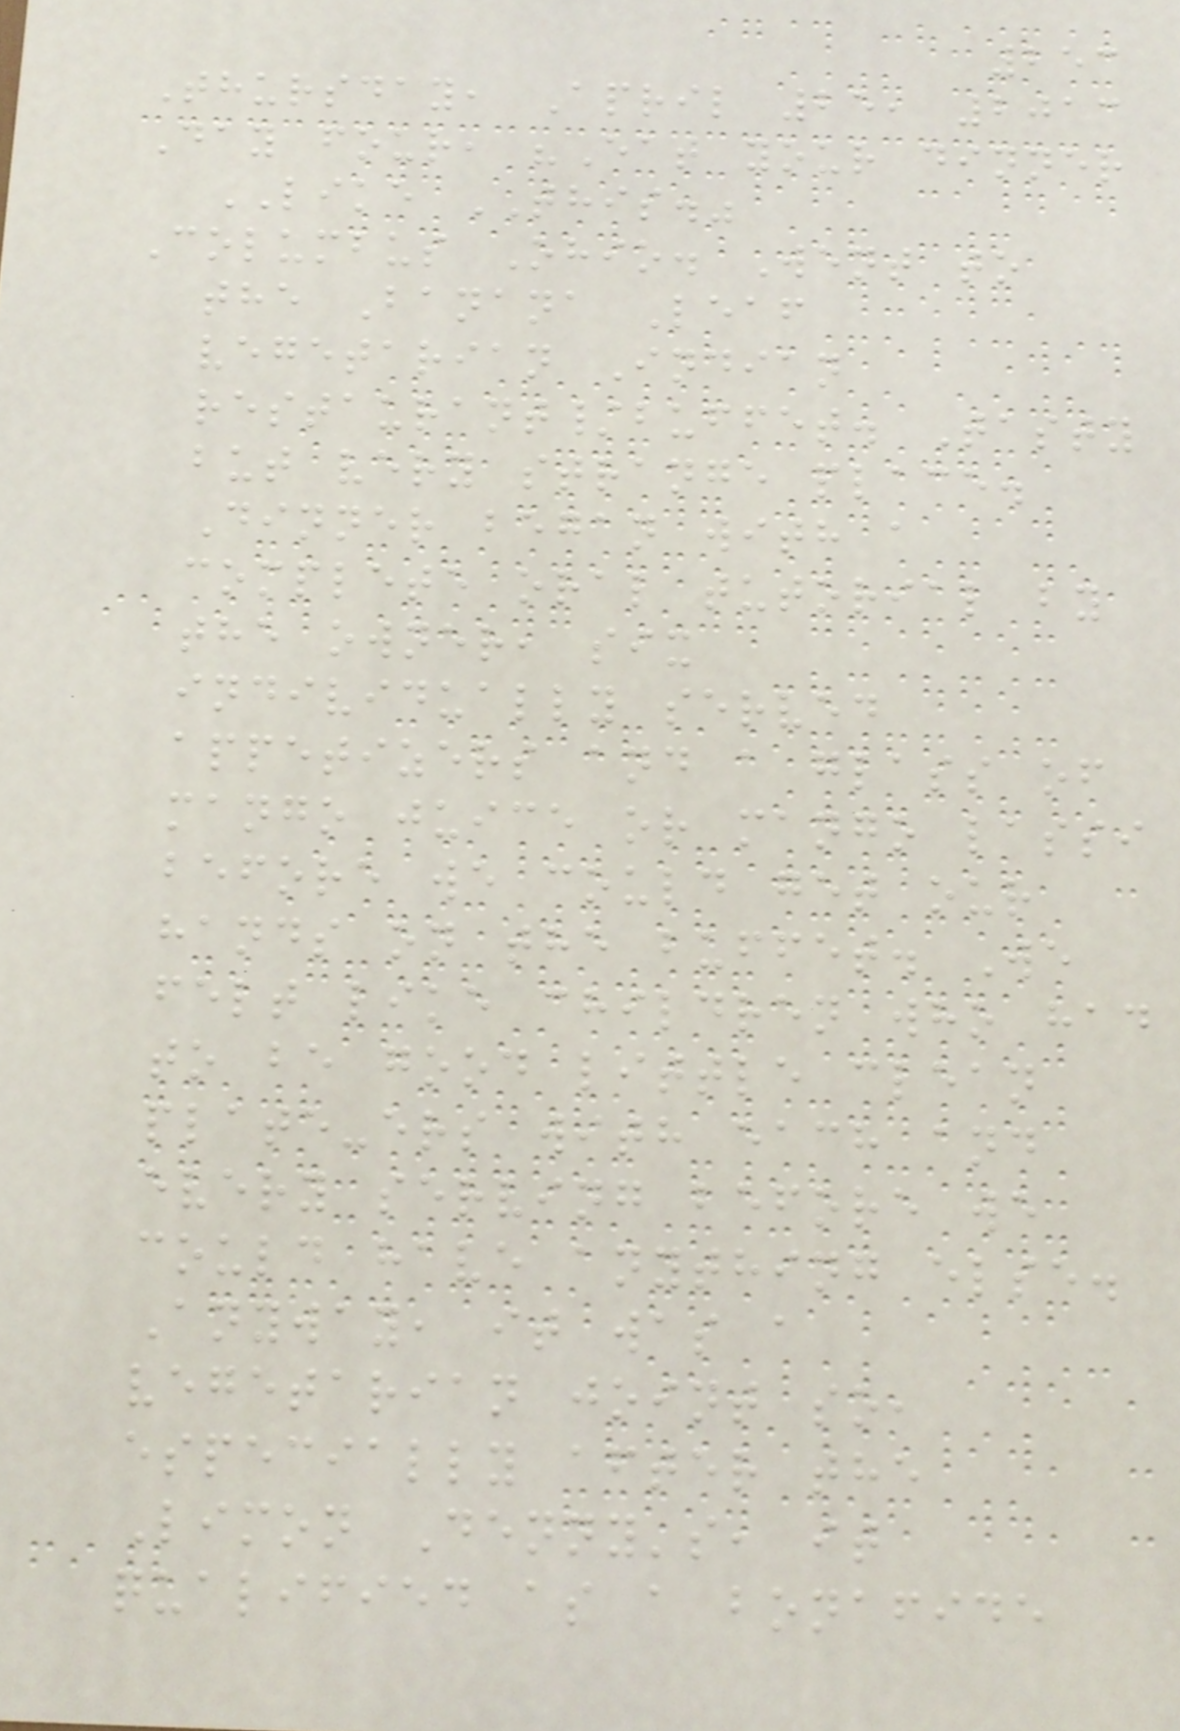253
Thursday, April 25, 2013
Day four, "Eat your dinner
LIKE THIS."
Columbus Ohio. Went to
the Banana Leaf
vegetarian Indian
restaurant/buffet. Tasty
but very strange place.
Dinner began with a
complete oral tutorial by
the owner, six
individually served
appetizers and a glass of
mango juice or mango lassi
before we could get our
hands on the buffet. We
felt like children who had
to be good little clean
plate-ers with each and
every serving before we
could have anything else.
Anyway, it was a
vegetarian joint so,
especially after the
Limon Denny's, it
qualified as a bonafide
